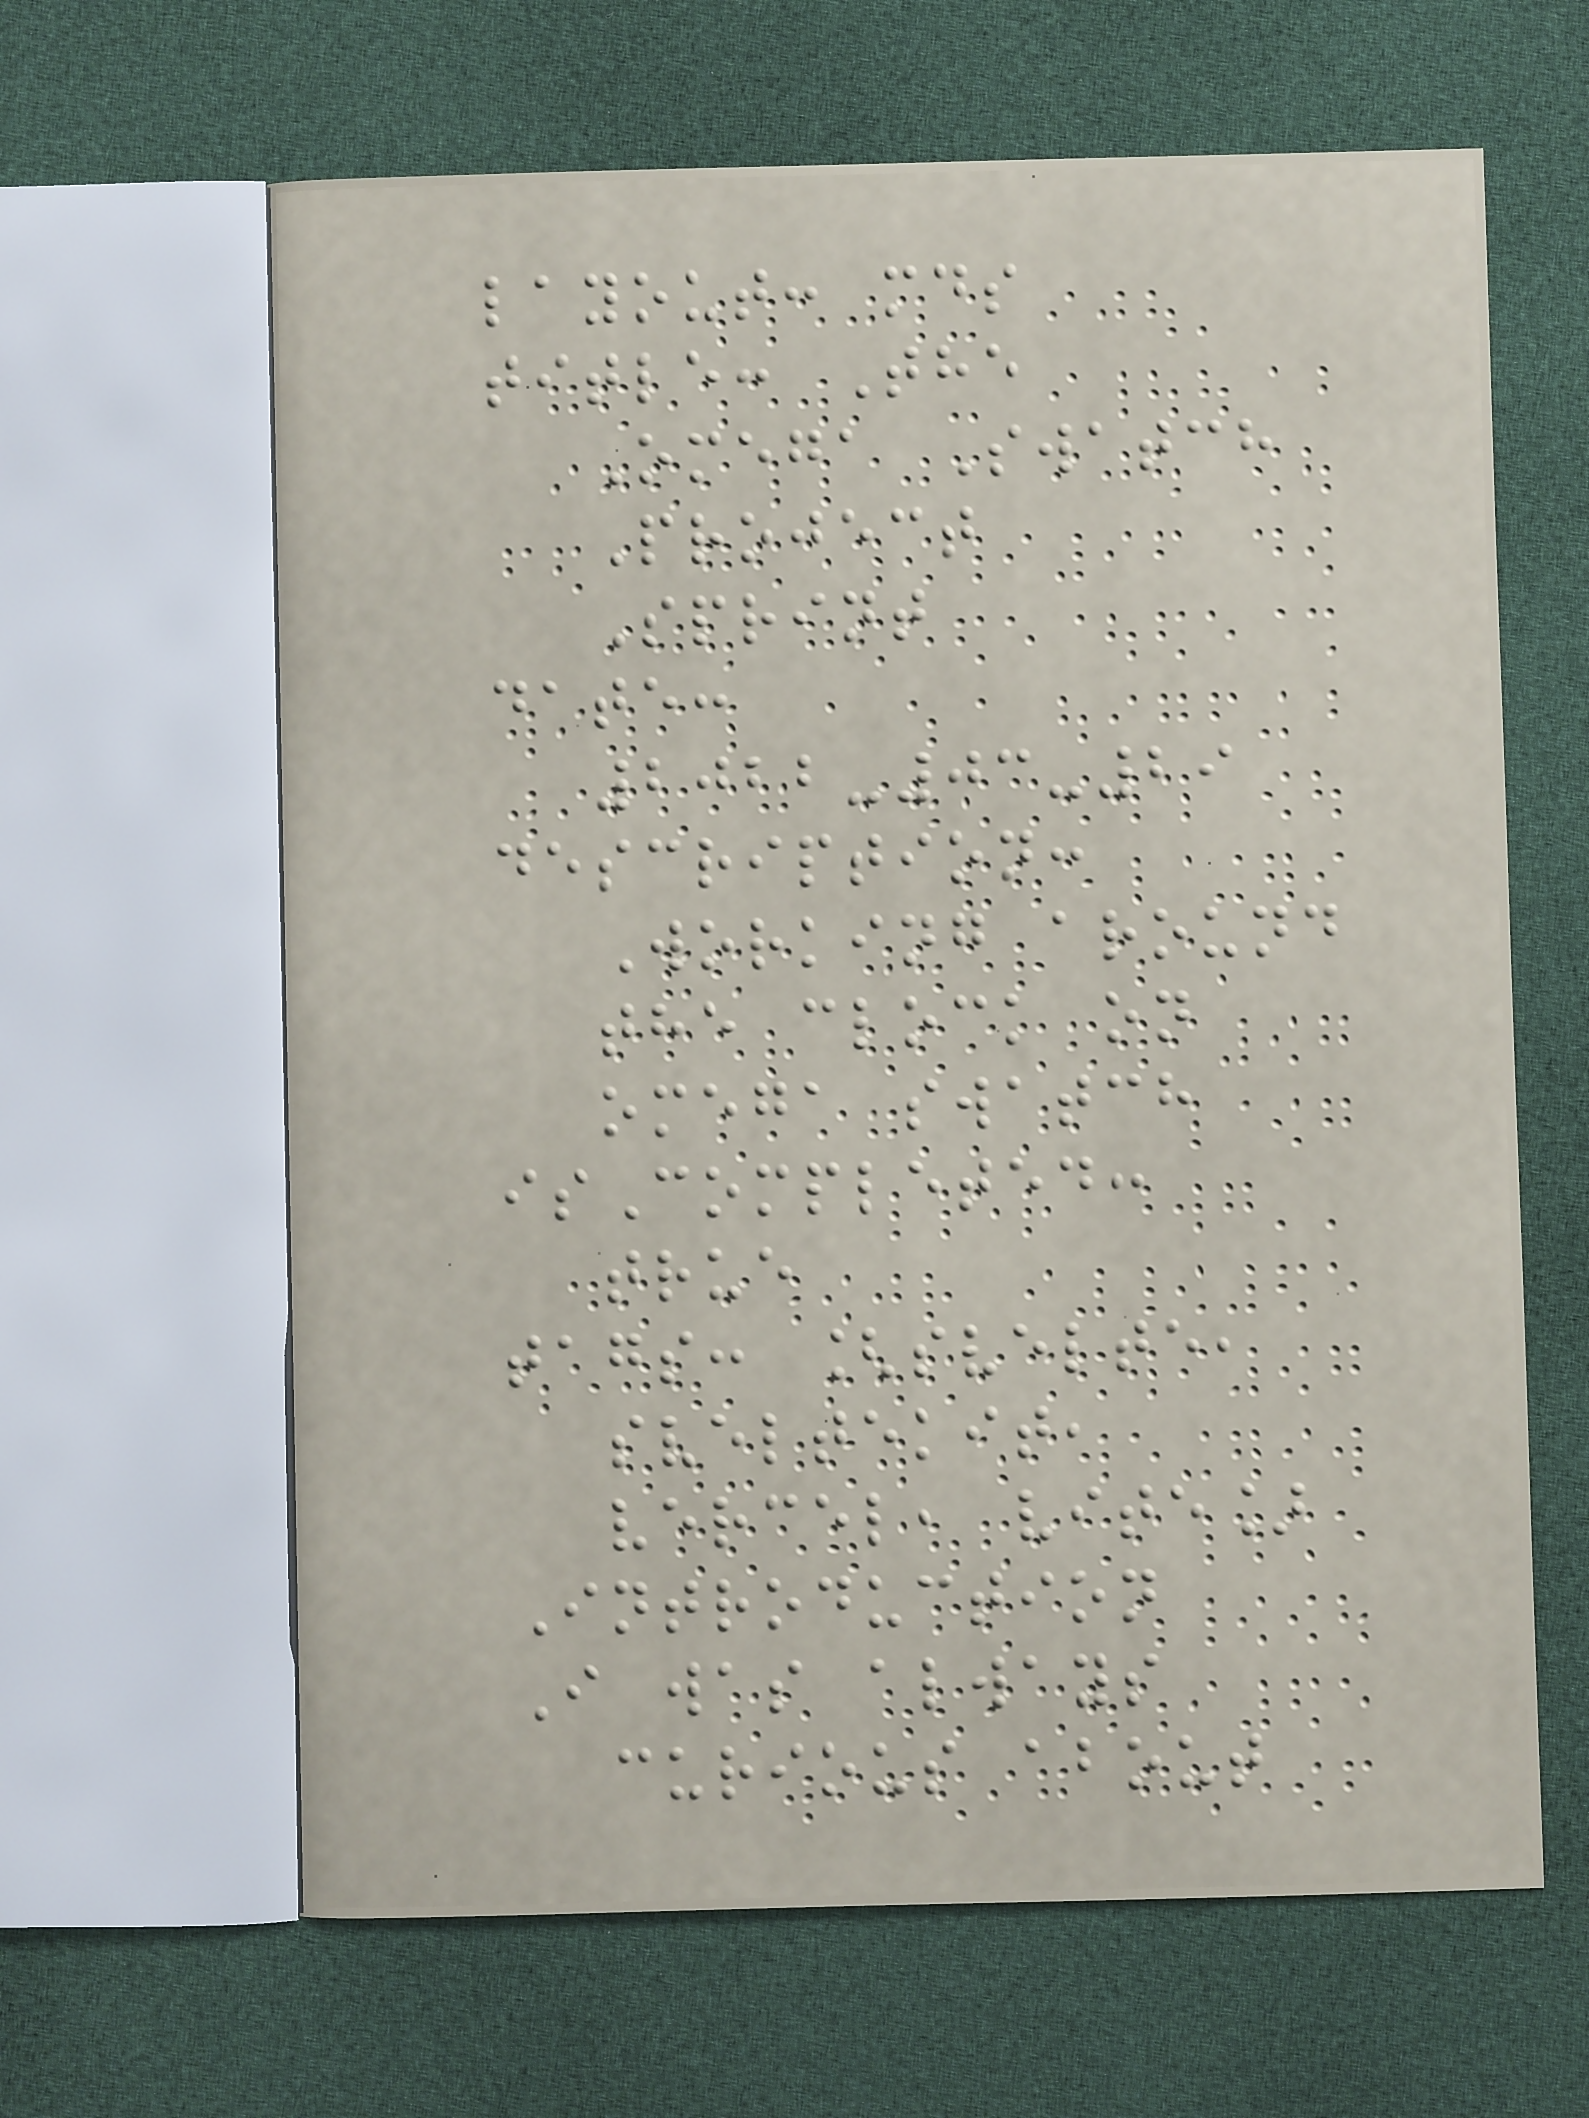layout: mds
title: The
Omega Swatch
Project
Sprint
date:
2022-03-29
description:
Working around
the clock on
omega swatch
isCompleted:
true
tags: [svelte,
sveltekit,
vercel, vite]
Introduction
I was always
curious about
